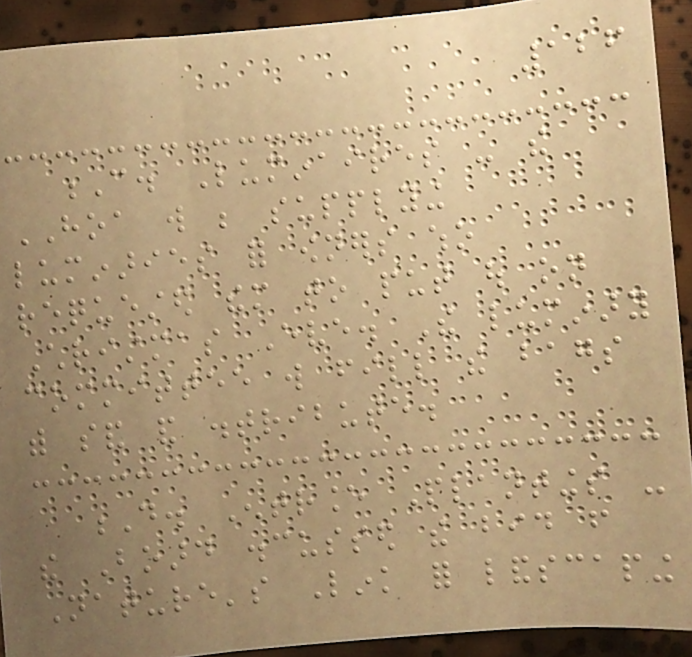126
C. Luminaires - the
HOA will be supplying
luminaries for owners who
requested them to put out on
Christmas Eve. The luminary
committee will fill the bags
with sand and distribute.
D. Entrance Plantings -
the Board discussed the bid from
Nature's Link for landscaping
